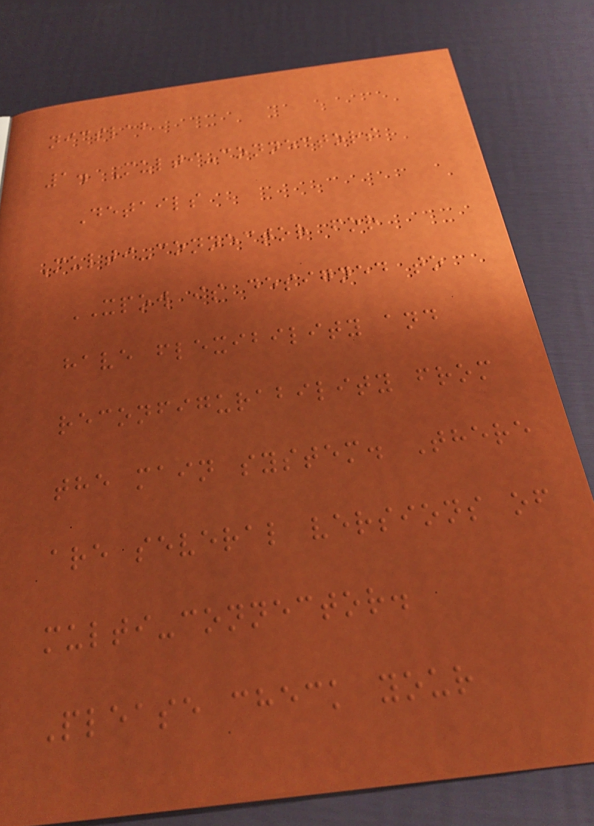nicslab
1. Multi-connectors
Details
Multi-connector for
XPOW is designed to
have flexibility and
reconfigurability from
the main system. There
are several versions of
multi-connector.
Please check your
